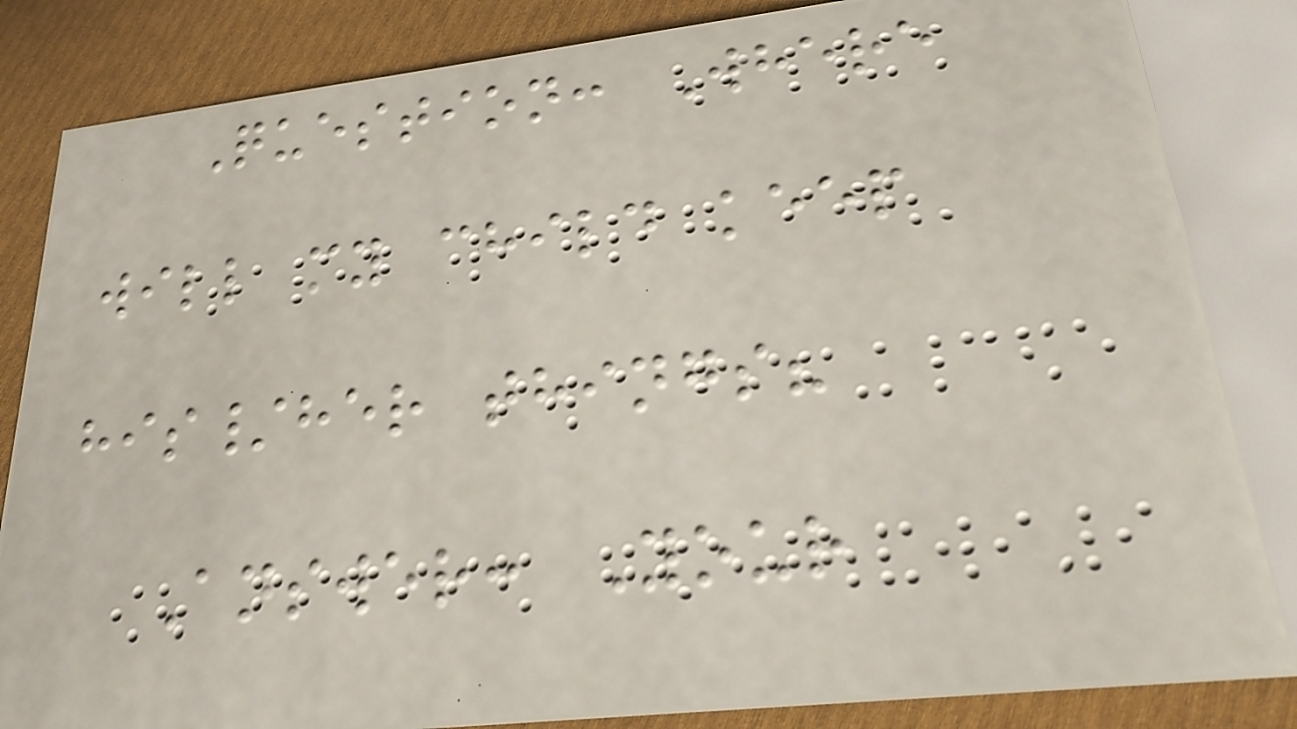Question: Where
will my child keep
his/her things?
Answer: Your
